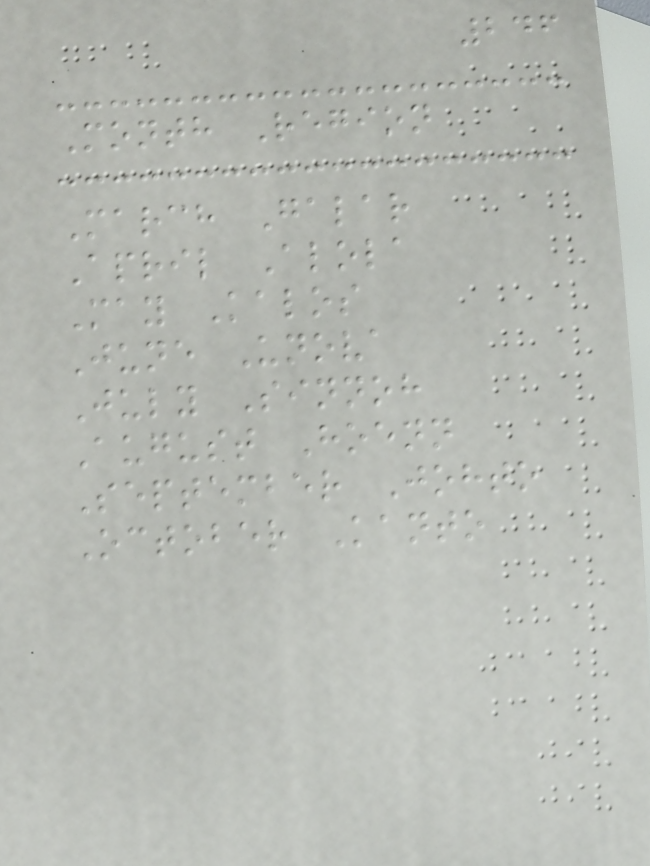246
Month Region
March Galar
April Alola
May Kalos
June Unova
July Sinnoh
August Hoenn
September Johto
October Kanto
